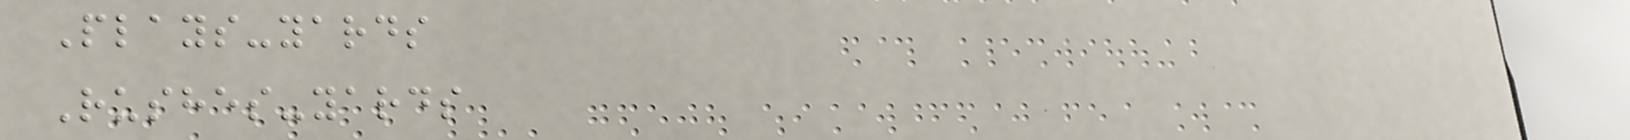Plays-yards
Rushes-yards
